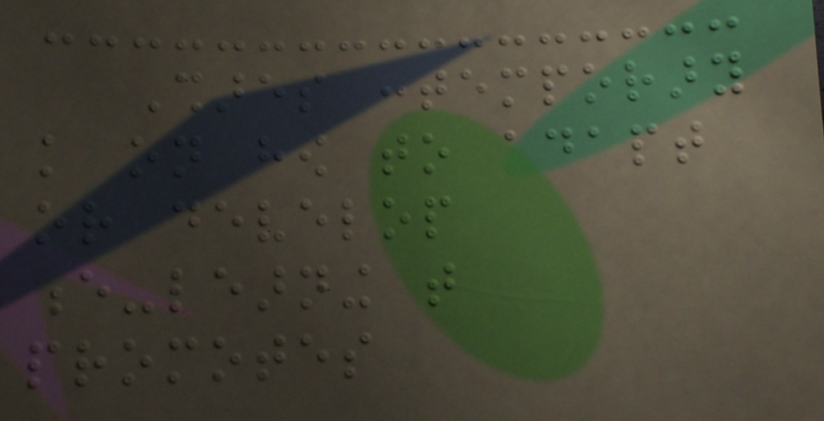Shares contemporary
knowledge on how to adapt
or develop
e-learning that
promotes
